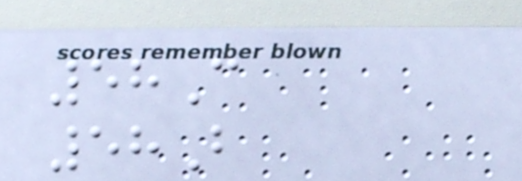58C
58B
